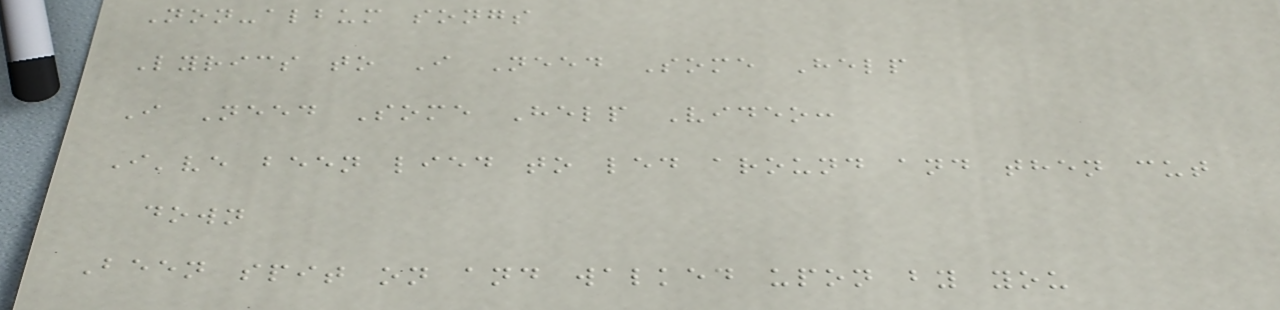Non-album songs
Lyrics to I Need Some Help
I Need Some Help Video:
I've been lied to led around and then cut
down
Been spit on and walked upon by you
